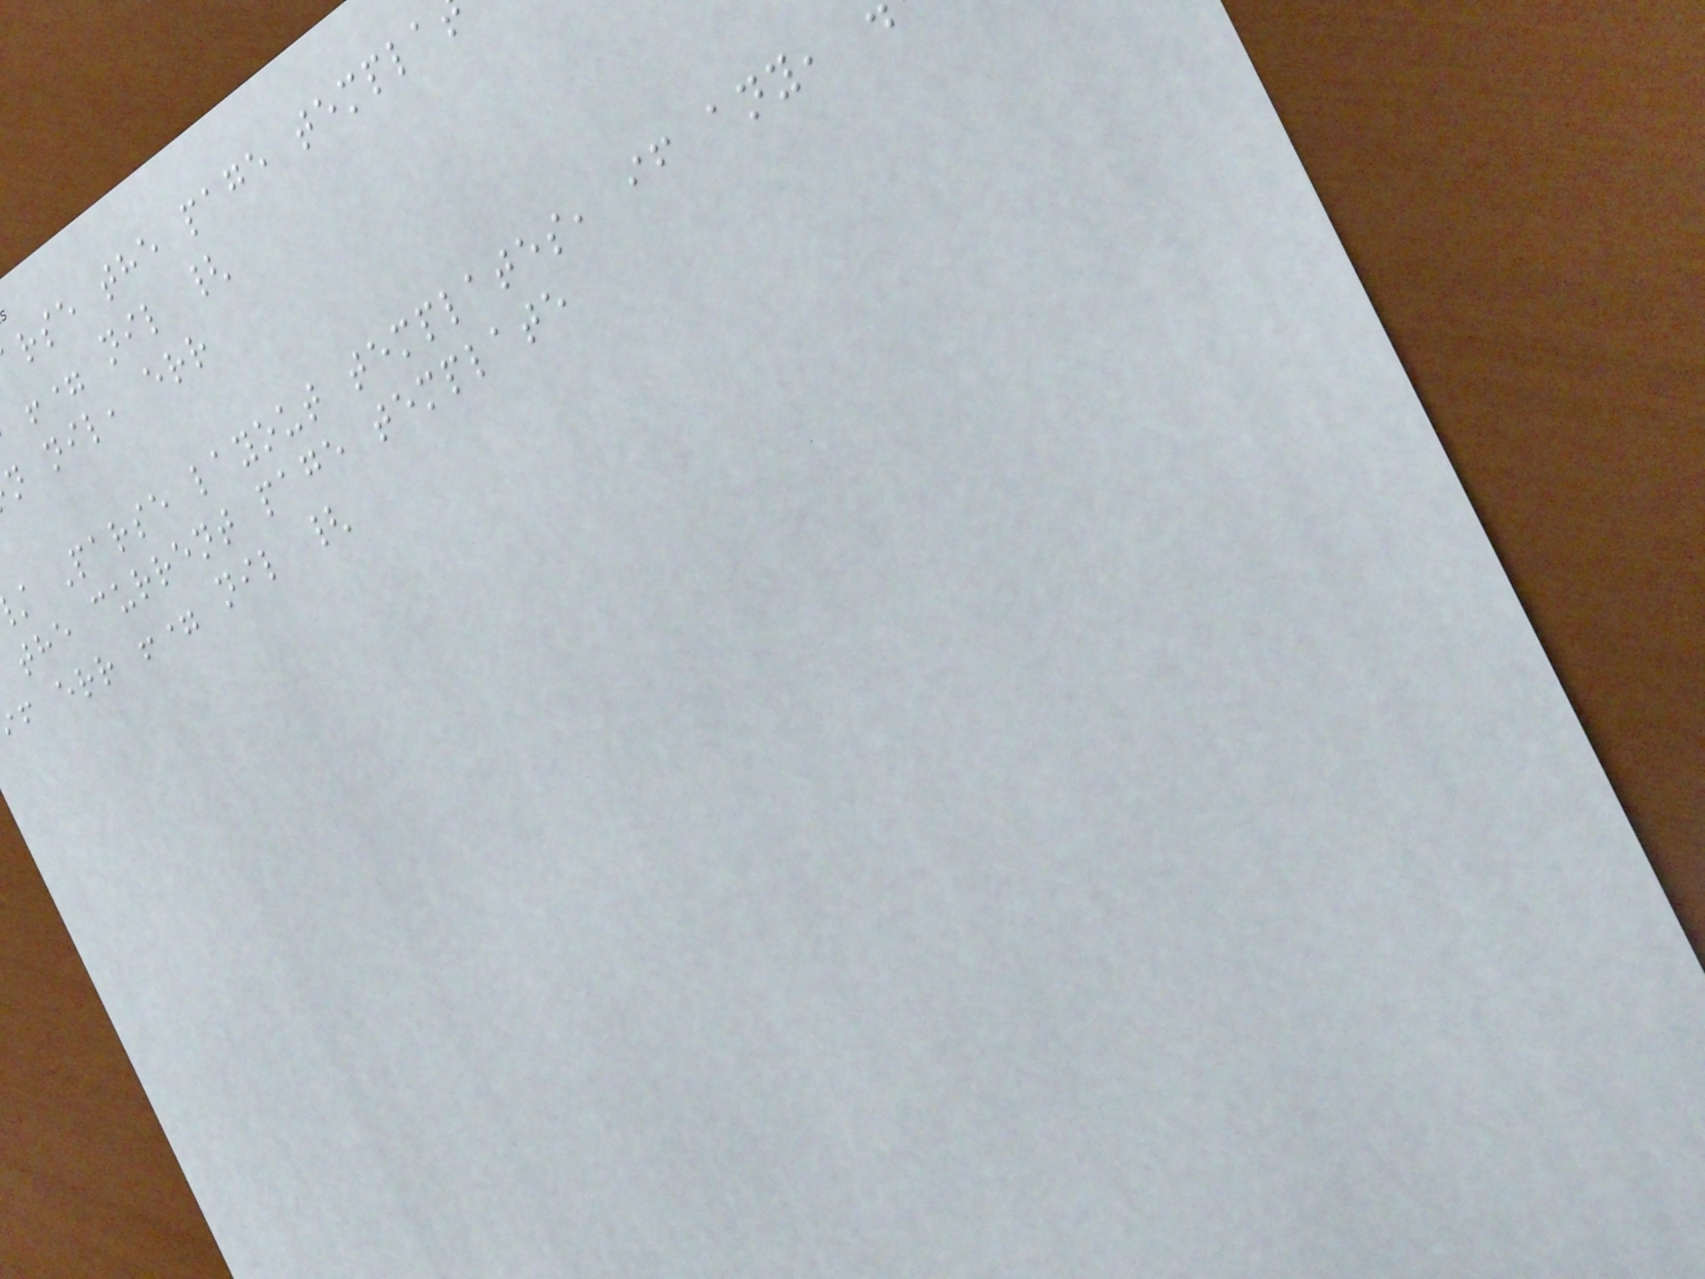rse the page templa
!= nil {
n nil, err
Parse layout templates, if any,
the current page template
f err != nil {
